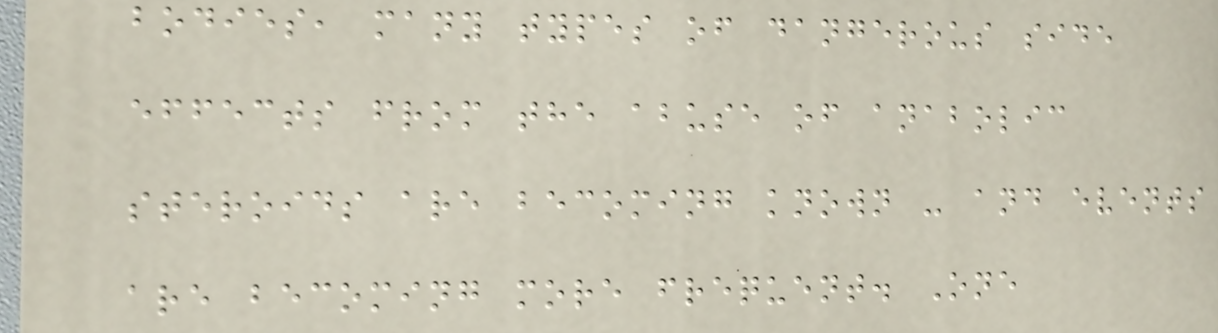bodies, many types of dangerous side
effects from the abuse of anabolic
steroids are becoming known - and events
are becoming more frequent. One
